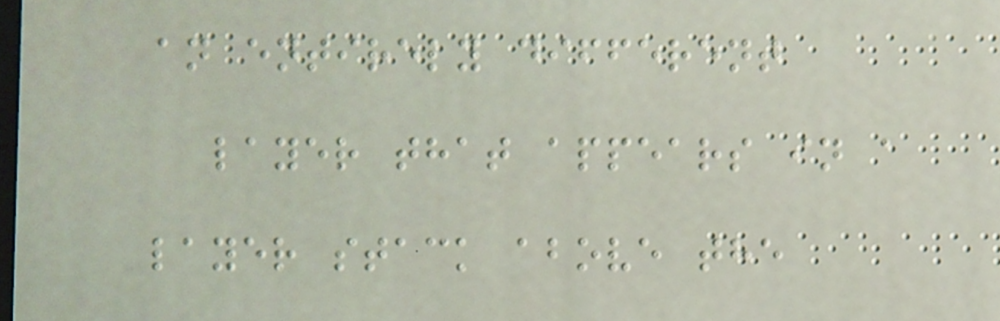an entirely different
layer that appears in a
layer stack above the
